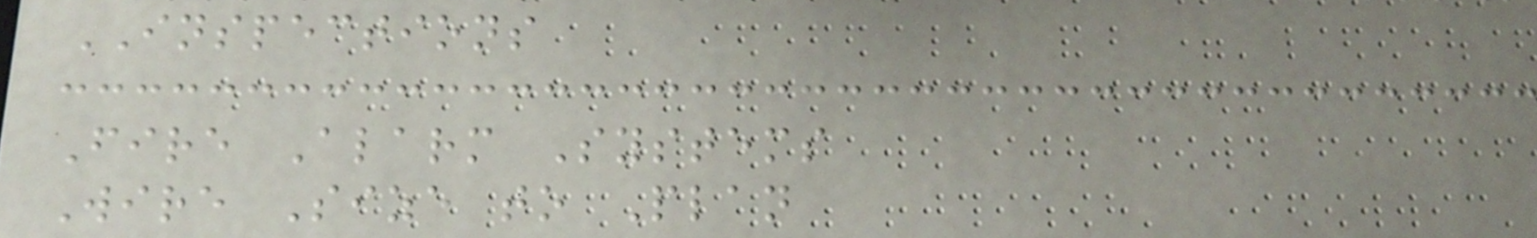INSPECTIONS
Fire Alarm Systems
Wire Size to Plan
